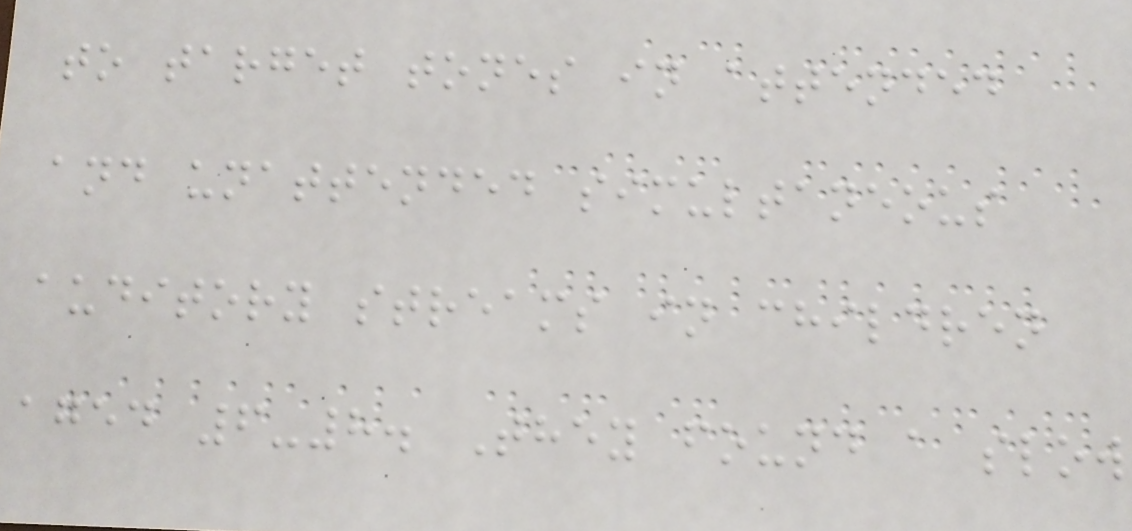to target tones in attended
and unattended simultaneous
auditory streams in children
aged 6-8. They found a slow
